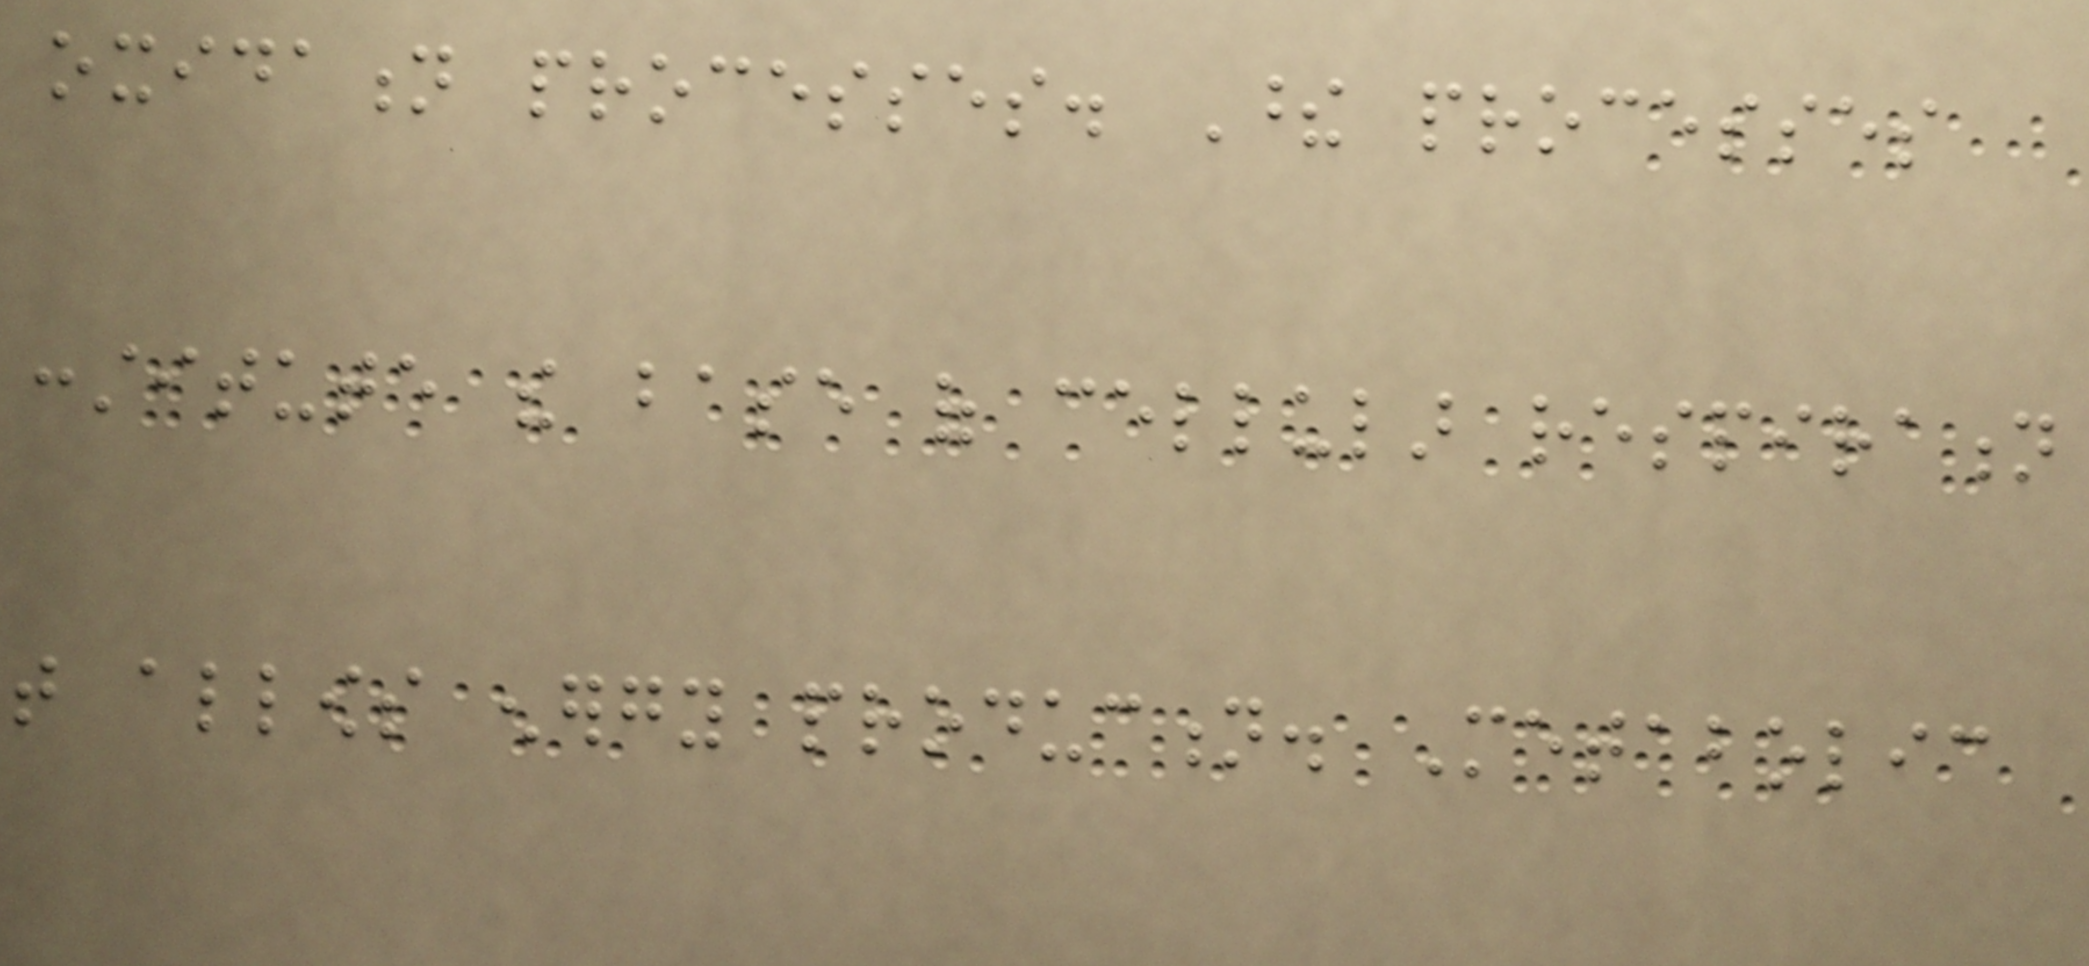oxidation processes. These processes
constitute the base of cellular respiration
that allows energy production. Metabolic
